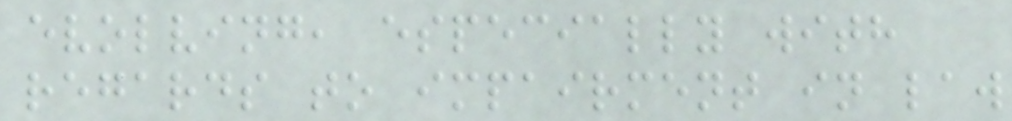evolving, especially with
regards to impairment in law
